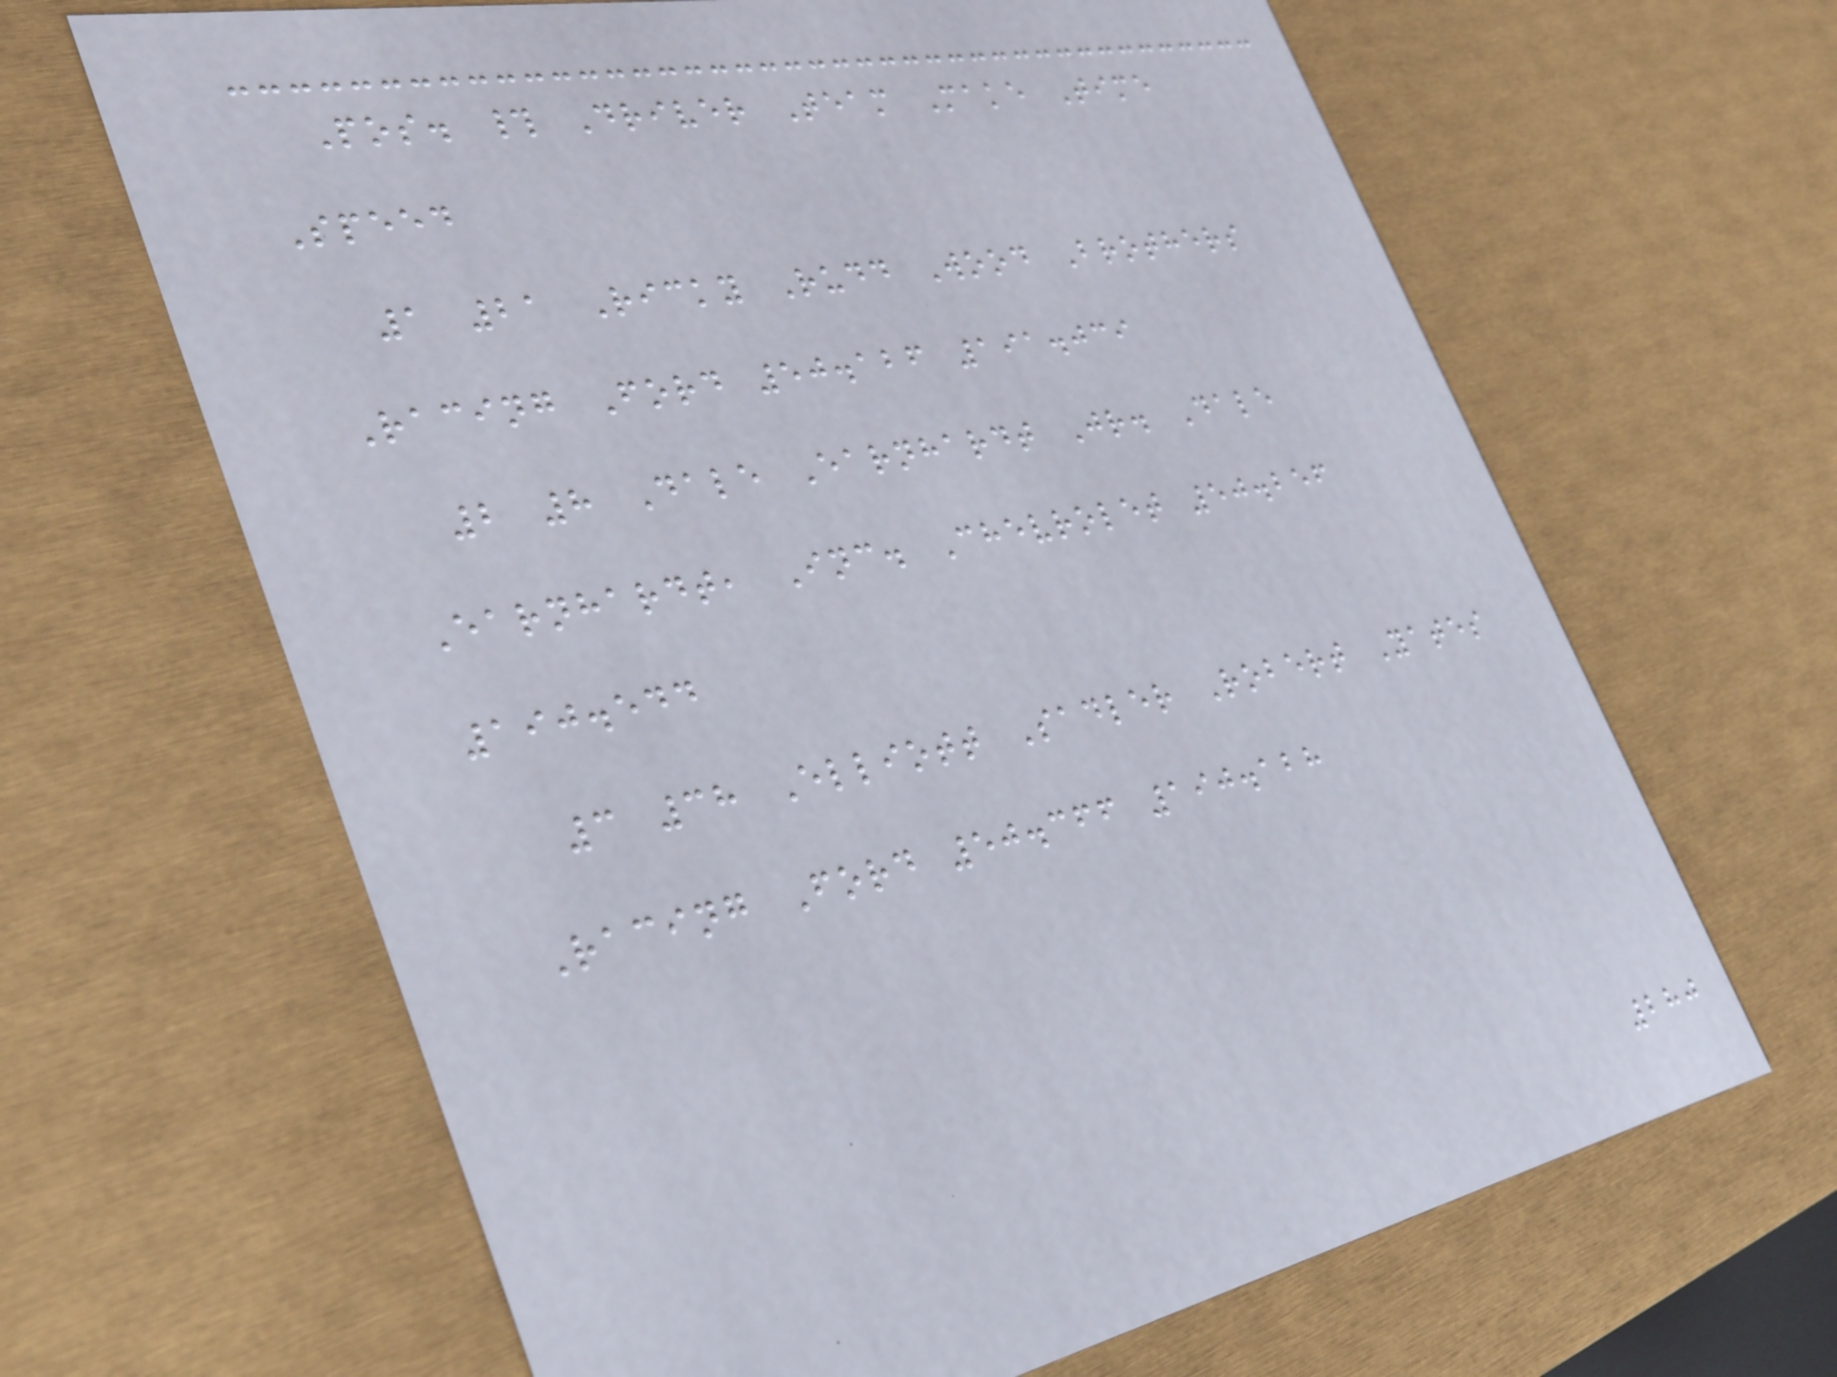Pos. # Driver Team Make Time
Speed
1 21 Ricky Rudd Wood Brothers
Racing Ford 50.126 191.039
2 8 Dale Earnhardt Jr. Dale
Earnhardt, Inc. Chevrolet 50.256
190.544
3 38 Elliott Sadler Robert Yates
Racing Ford 50.366 190.128
280
